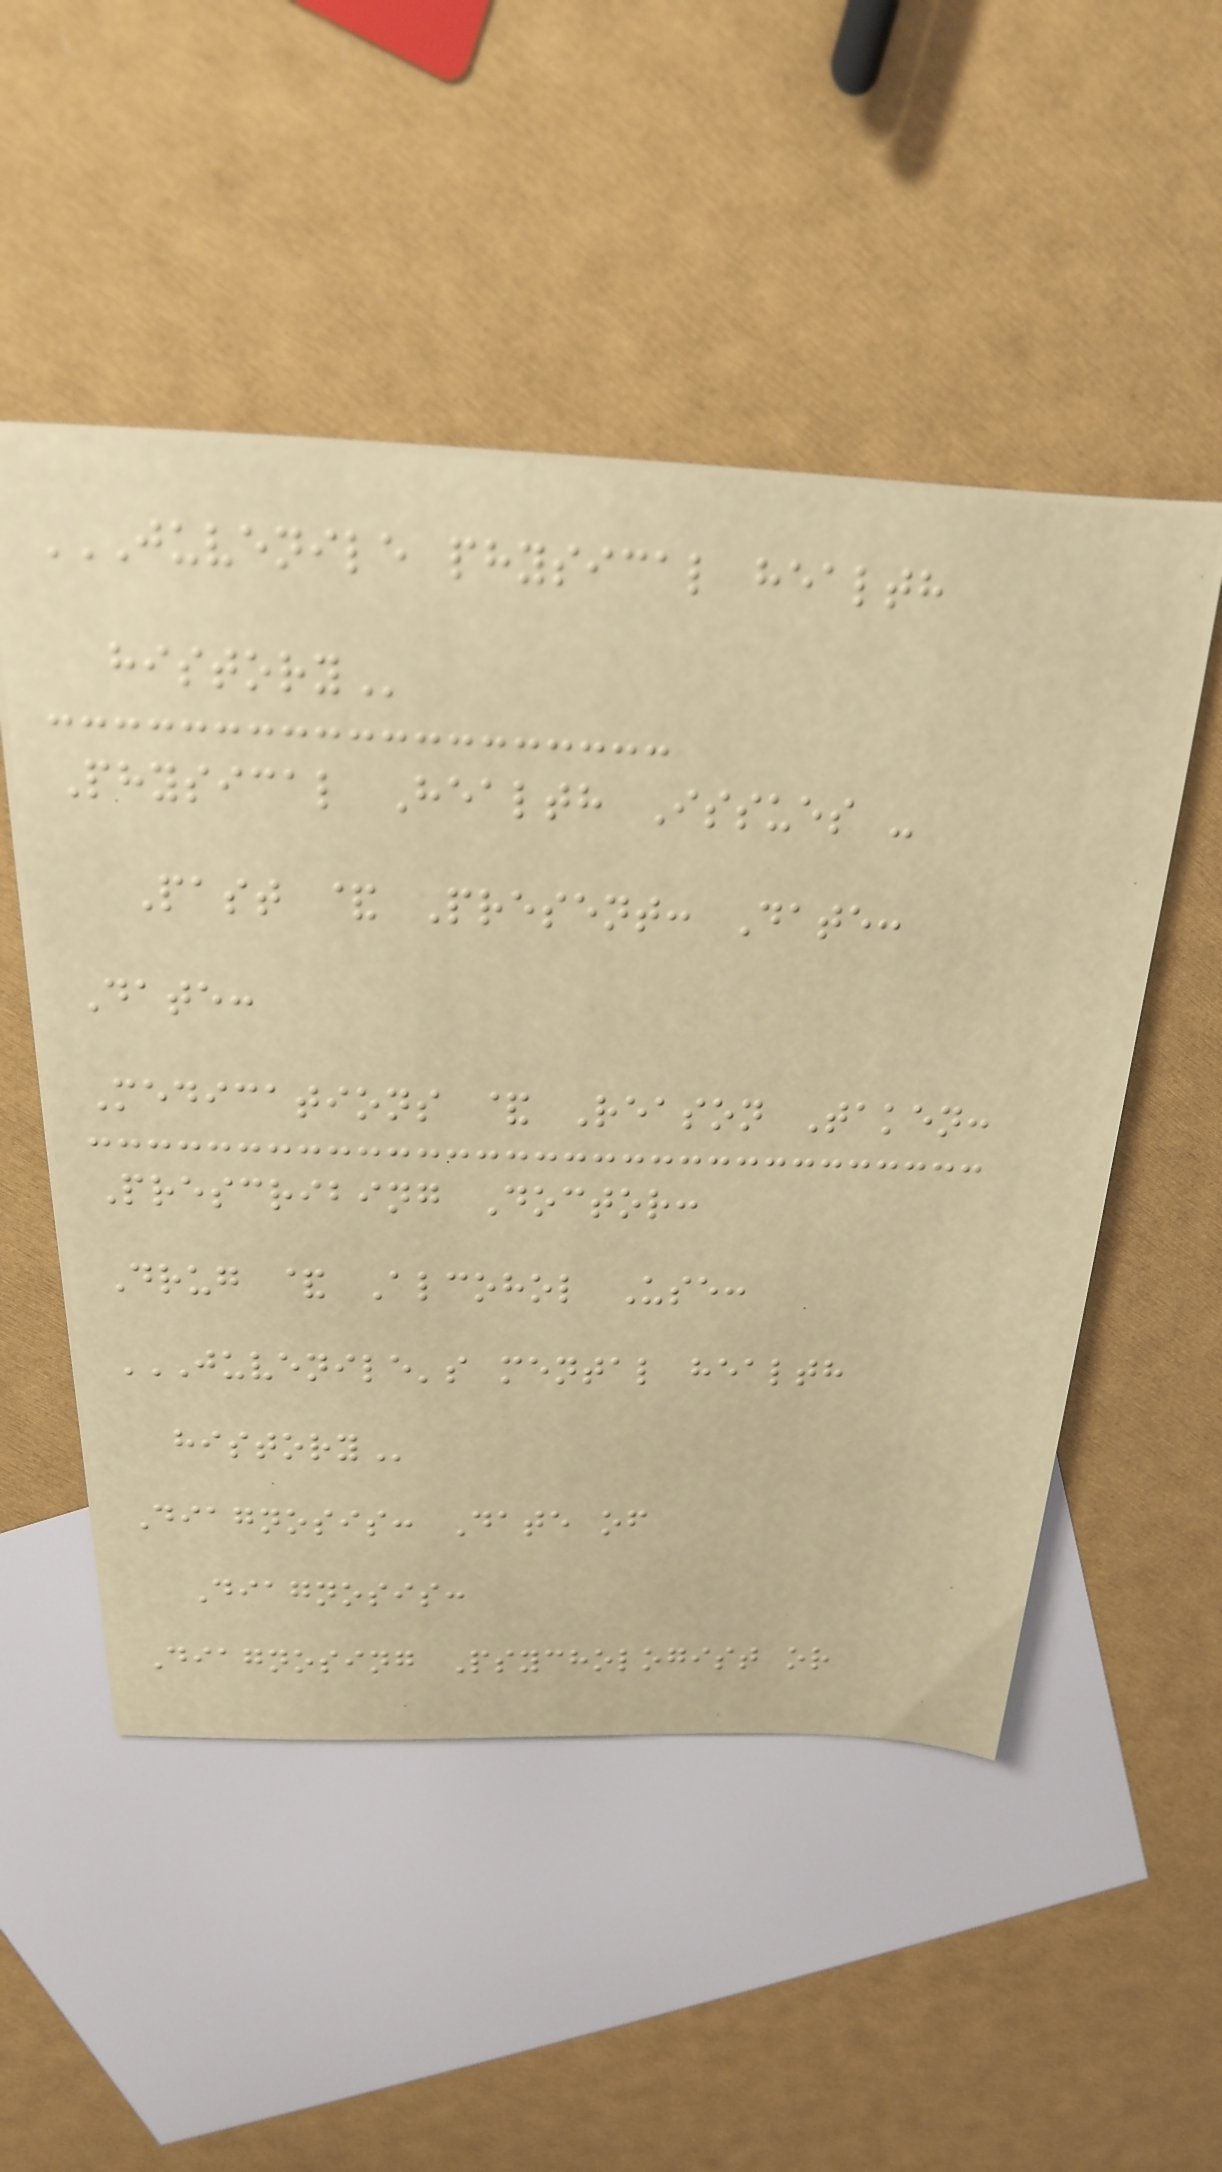JUVENILE PHYSICAL HEALTH
HISTORY
Physical Health Issues -
Past & Present: Date:
Date:
Medications & Reason Taken:
Prescribing Doctor:
Drug & Alcohol Use:
JUVENILE'S MENTAL HEALTH
HISTORY
Diagnosis: Date of
Diagnosis:
Diagnosing Psychologist or
